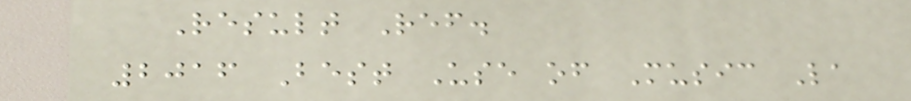Result Ref.
2016 Best Use of Music La
